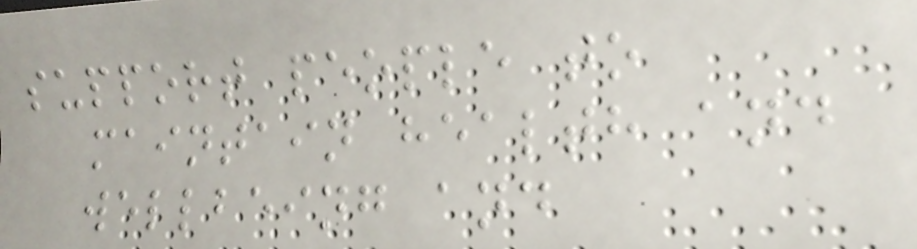support people to
maintain health and
wellbeing and
